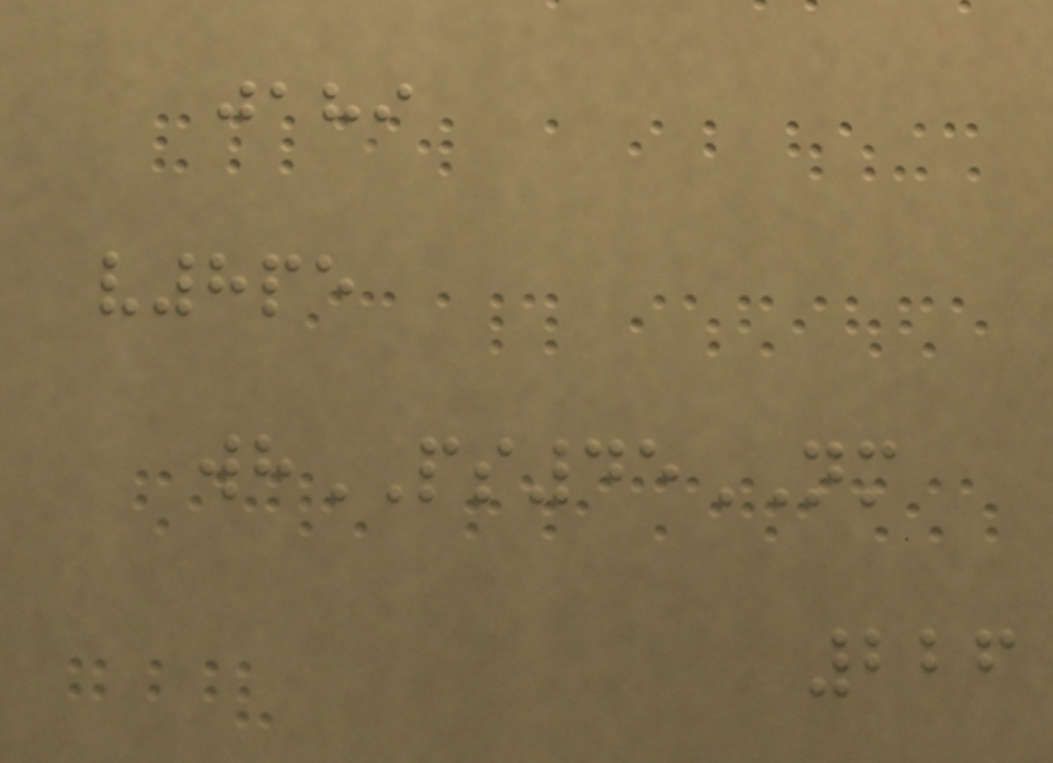jahi
v8pe
whPS45NM
226
